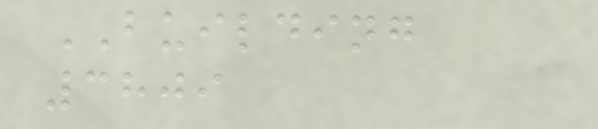BUILDING
3809
